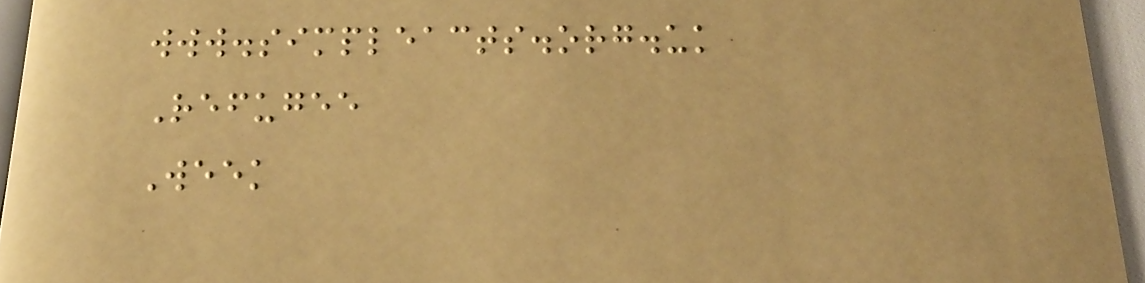www.simpleacts.org.uk
Refugee
Week
